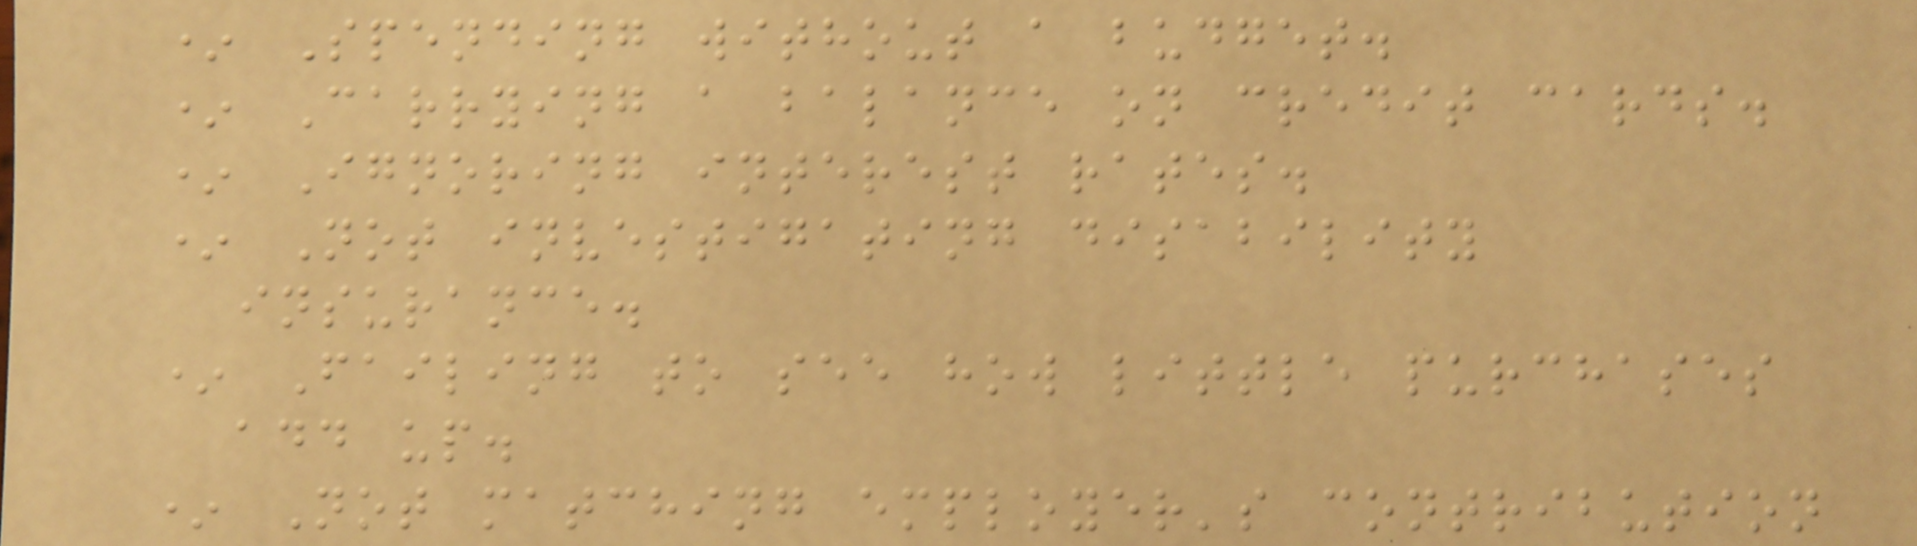* Spending without a budget.
* Carrying a balance on credit cards.
* Ignoring interest rates.
* Not investigating disability
insurance.
* Failing to see how little purchases
add up.
* Not matching employer's contribution
